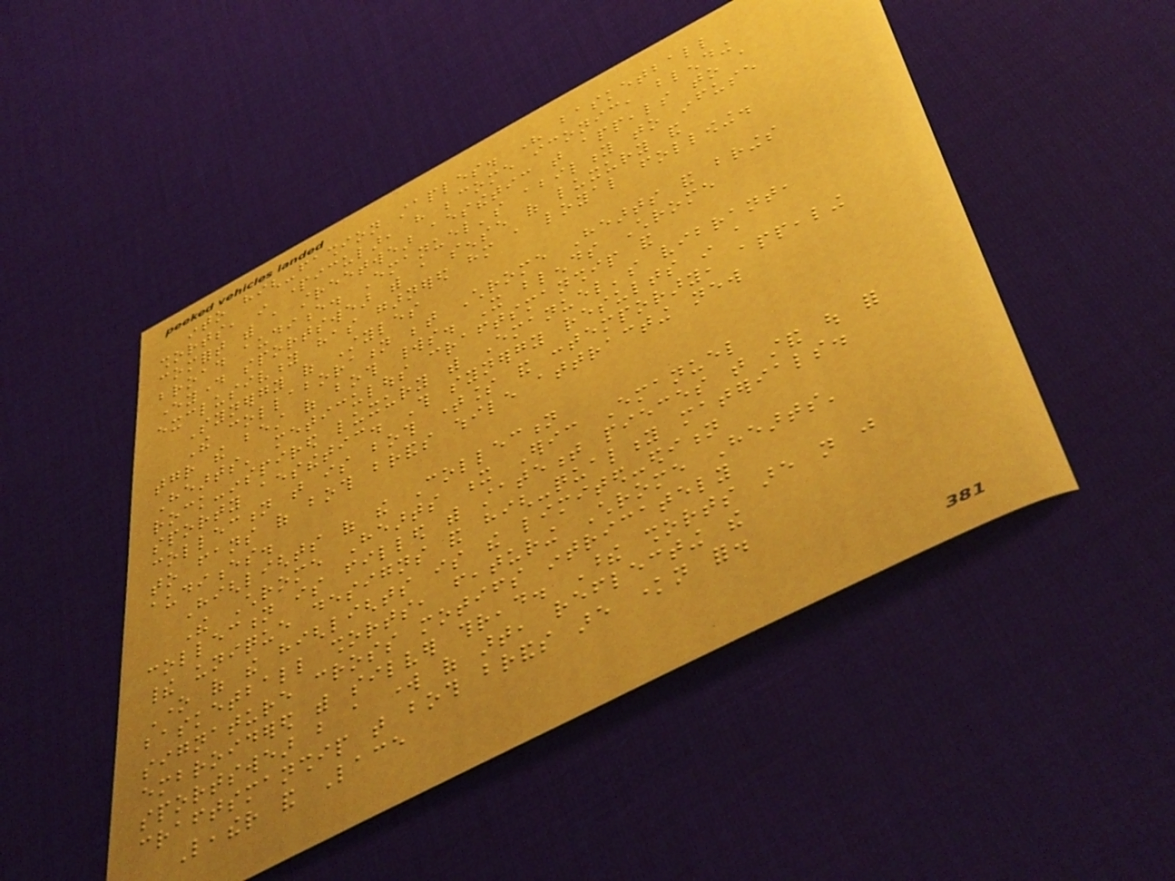into high-fashion staples. His basketball
shorts, in particular, have become iconic, blending
comfort with a streetwear aesthetic that appeals to a
broad audience. Emanuel's ability to infuse
everyday sportswear with a sense of luxury and
exclusivity has garnered him a loyal following.
Synergy of Styles
The collaboration between Chrome Hearts and brings
together the best of both worlds. It blends Chrome
Hearts' meticulous craftsmanship and
rock-inspired luxury with Emanuel's vibrant,
sporty aesthetic. This synergy results in a
collection that is both timeless and contemporary, appealing
to fans of both brands while attracting new
audiences.
Highlights of the Collection
The Chrome Hearts x Eric Emanuel
collection is filled with statement pieces that stand out for
their unique designs and high-quality materials.
One of the highlights is the limited-edition
basketball shorts, featuring Chrome Hearts'
signature cross motifs intricately
embroidered with silver thread. These shorts are not just
sportswear but a work of art, reflecting the
craftsmanship that both brands are known for.
Leather and Lace
